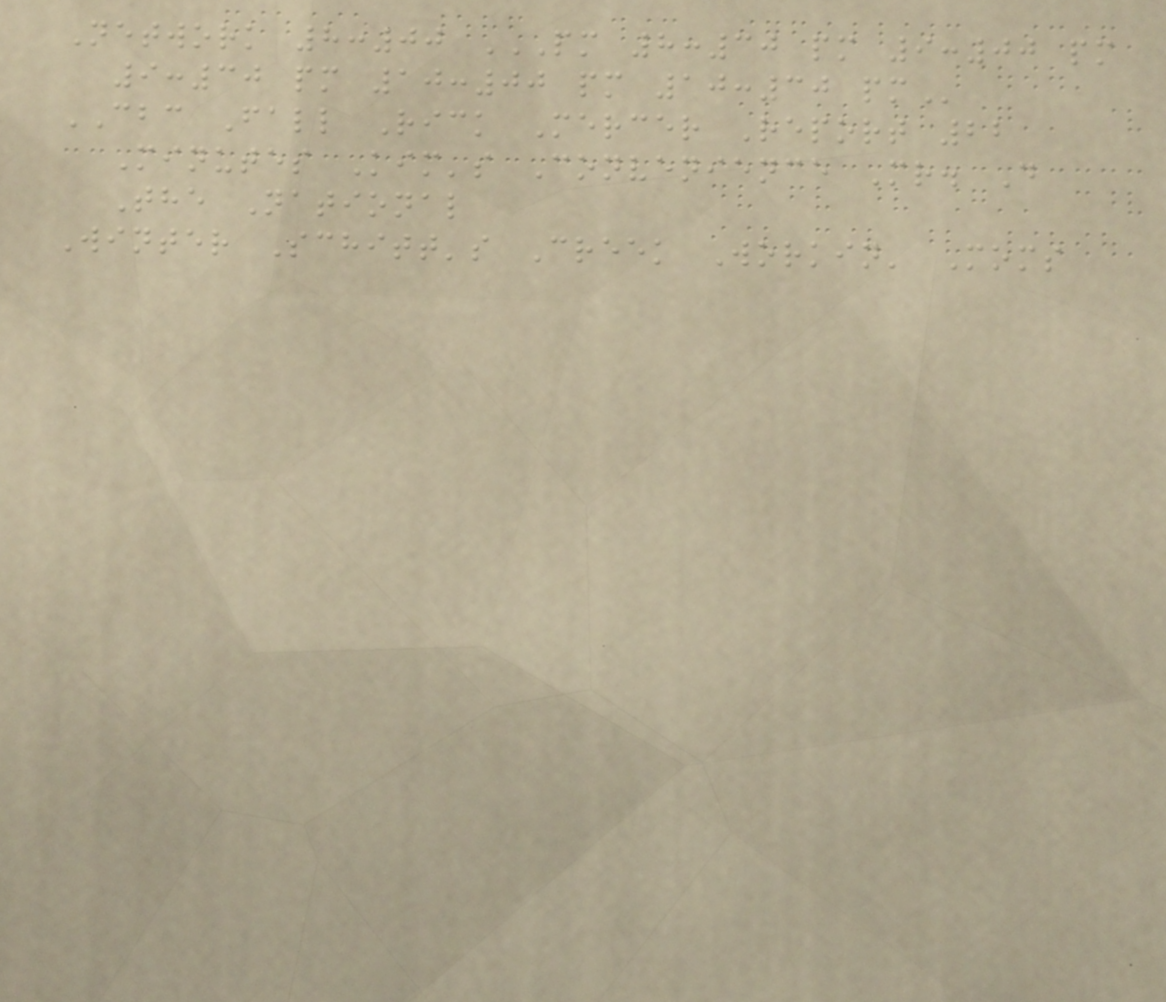Network 8:00 PM 8:30 PM 9:00 PM
9:30 PM 10:00 PM 10:30 PM
CBC Fall Rick Mercer Report 22
Minutes Kim's Convenience Mr. D
The National
Winter Schitt's Creek Workin' Moms
